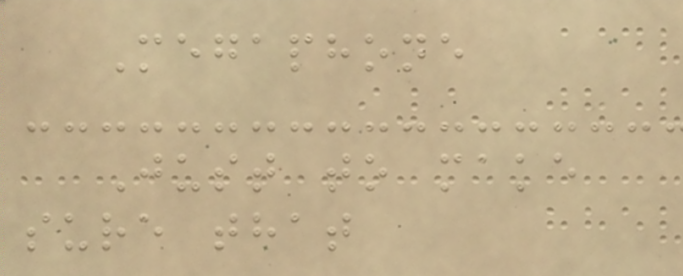Megaphone
Just to make
sure that
